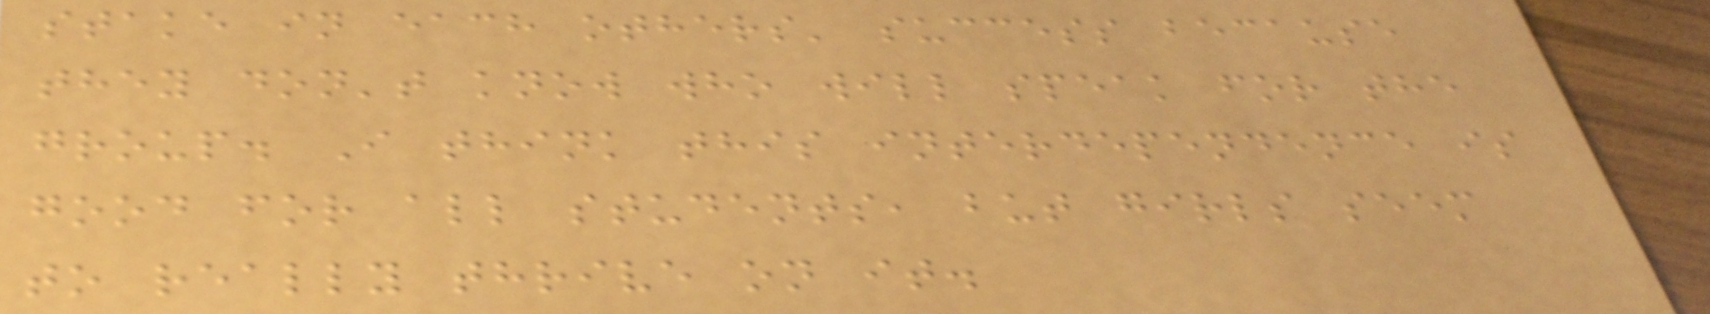stake in each others' success because
they don't know who will speak for the
group. I think this interdependence is
good for all students, but girls seem
to really thrive on it.
